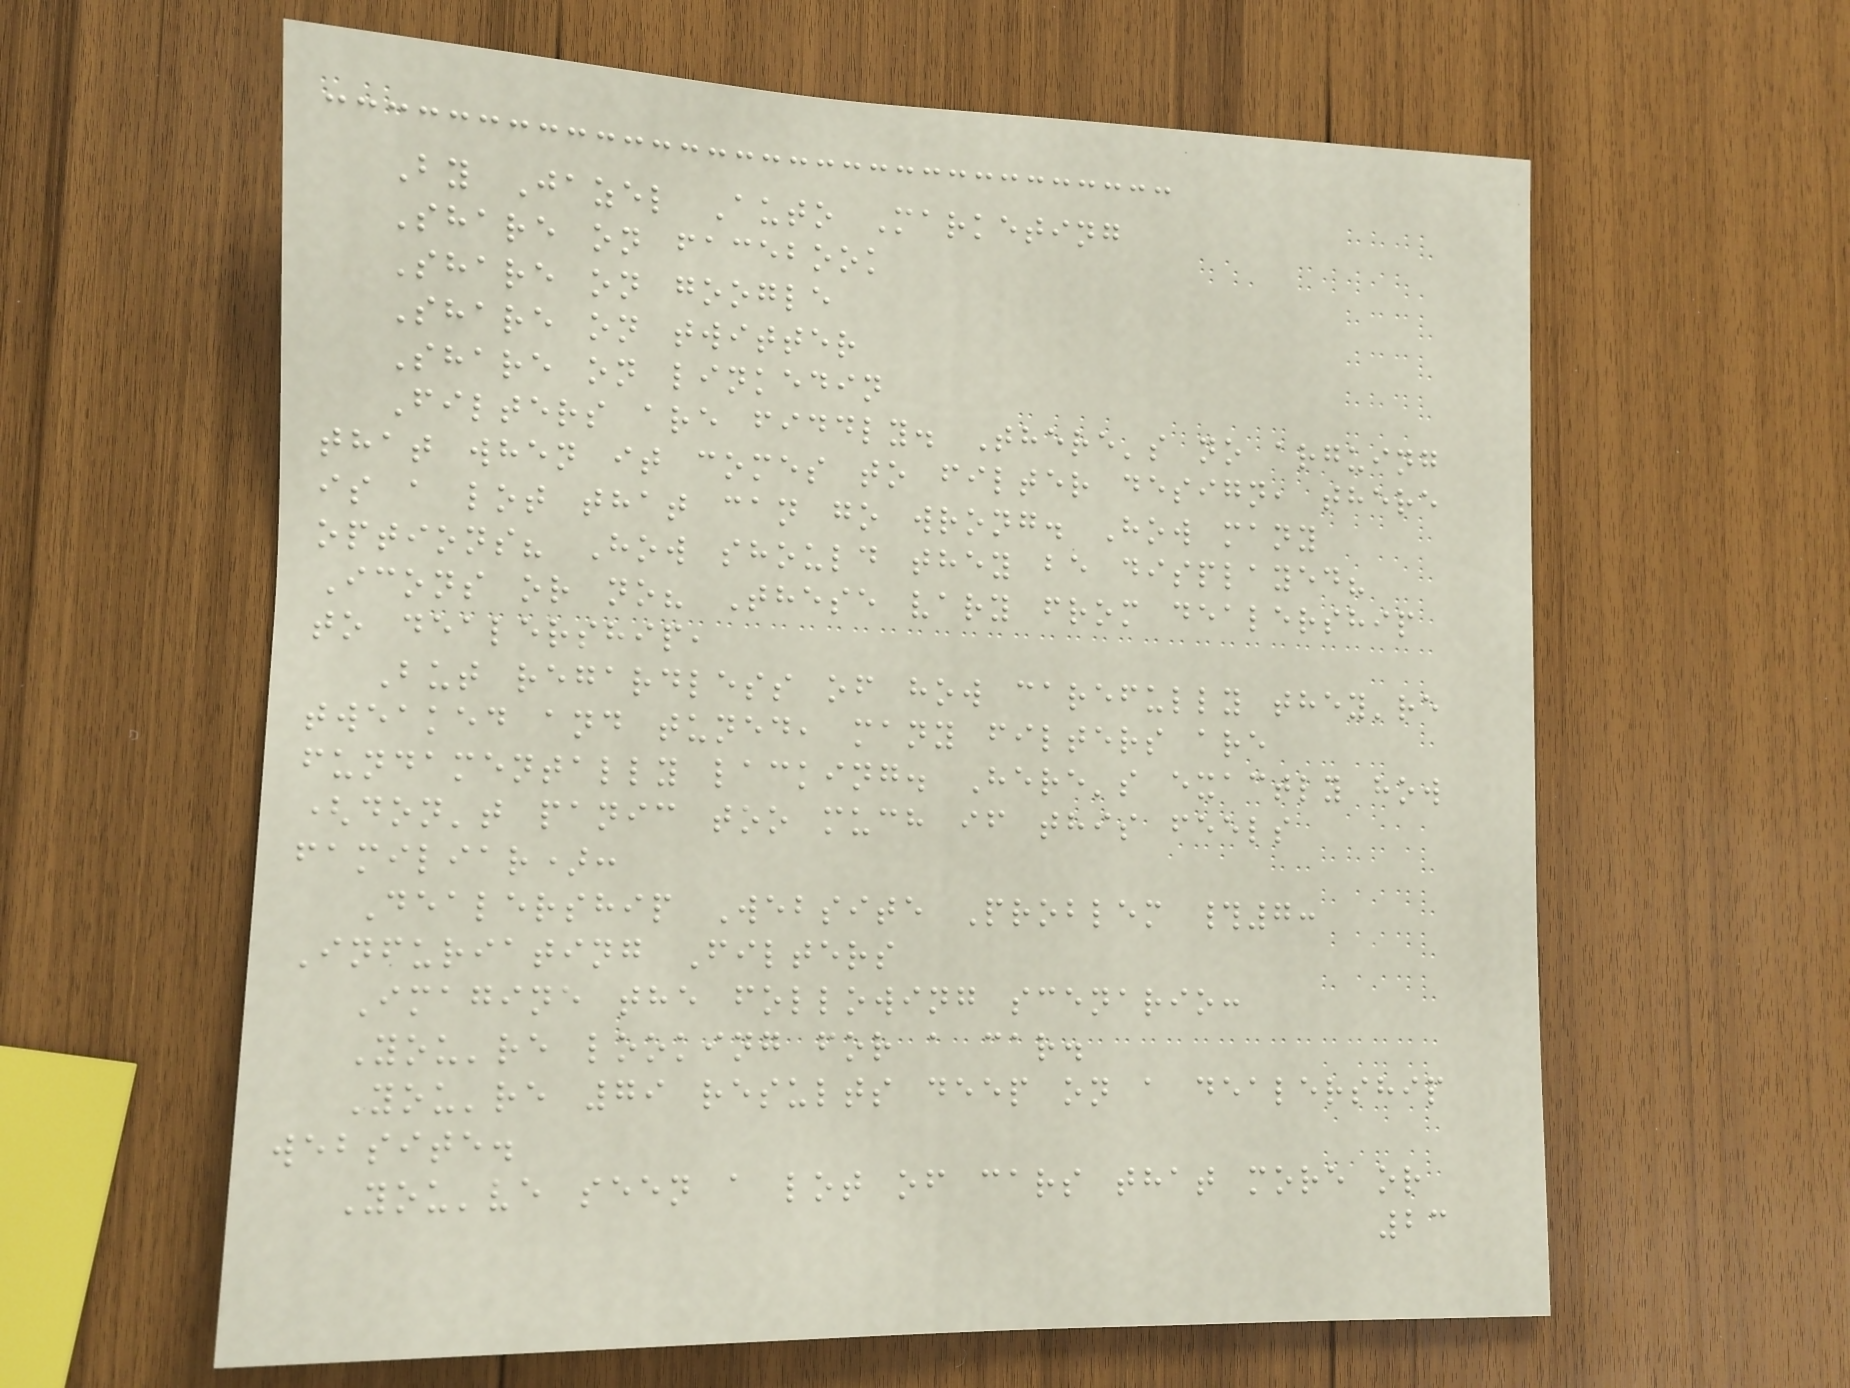By Jazel Auto Marketing
Share on facebook
Share on google
Share on twitter
Share on linkedin
Filters are fiddly. There's no arguing
that when it comes to filter design, there
is a lot that can go wrong. How many
options? How should they be displayed?
Icons or no? These vary from dealership
to dealership,
But regardless of how carefully they're
tweaked and tuned, many filters are
fundamentally lacking. Here's exactly how
(don't panic too much if this feels
familiar):
Dealership Website Problem #7:
Infuriating Filters
Imagine the following scenario:
You're looking for a car.
You're 79 results deep on a dealership
website.
You've seen a lot of cars that more or
23
